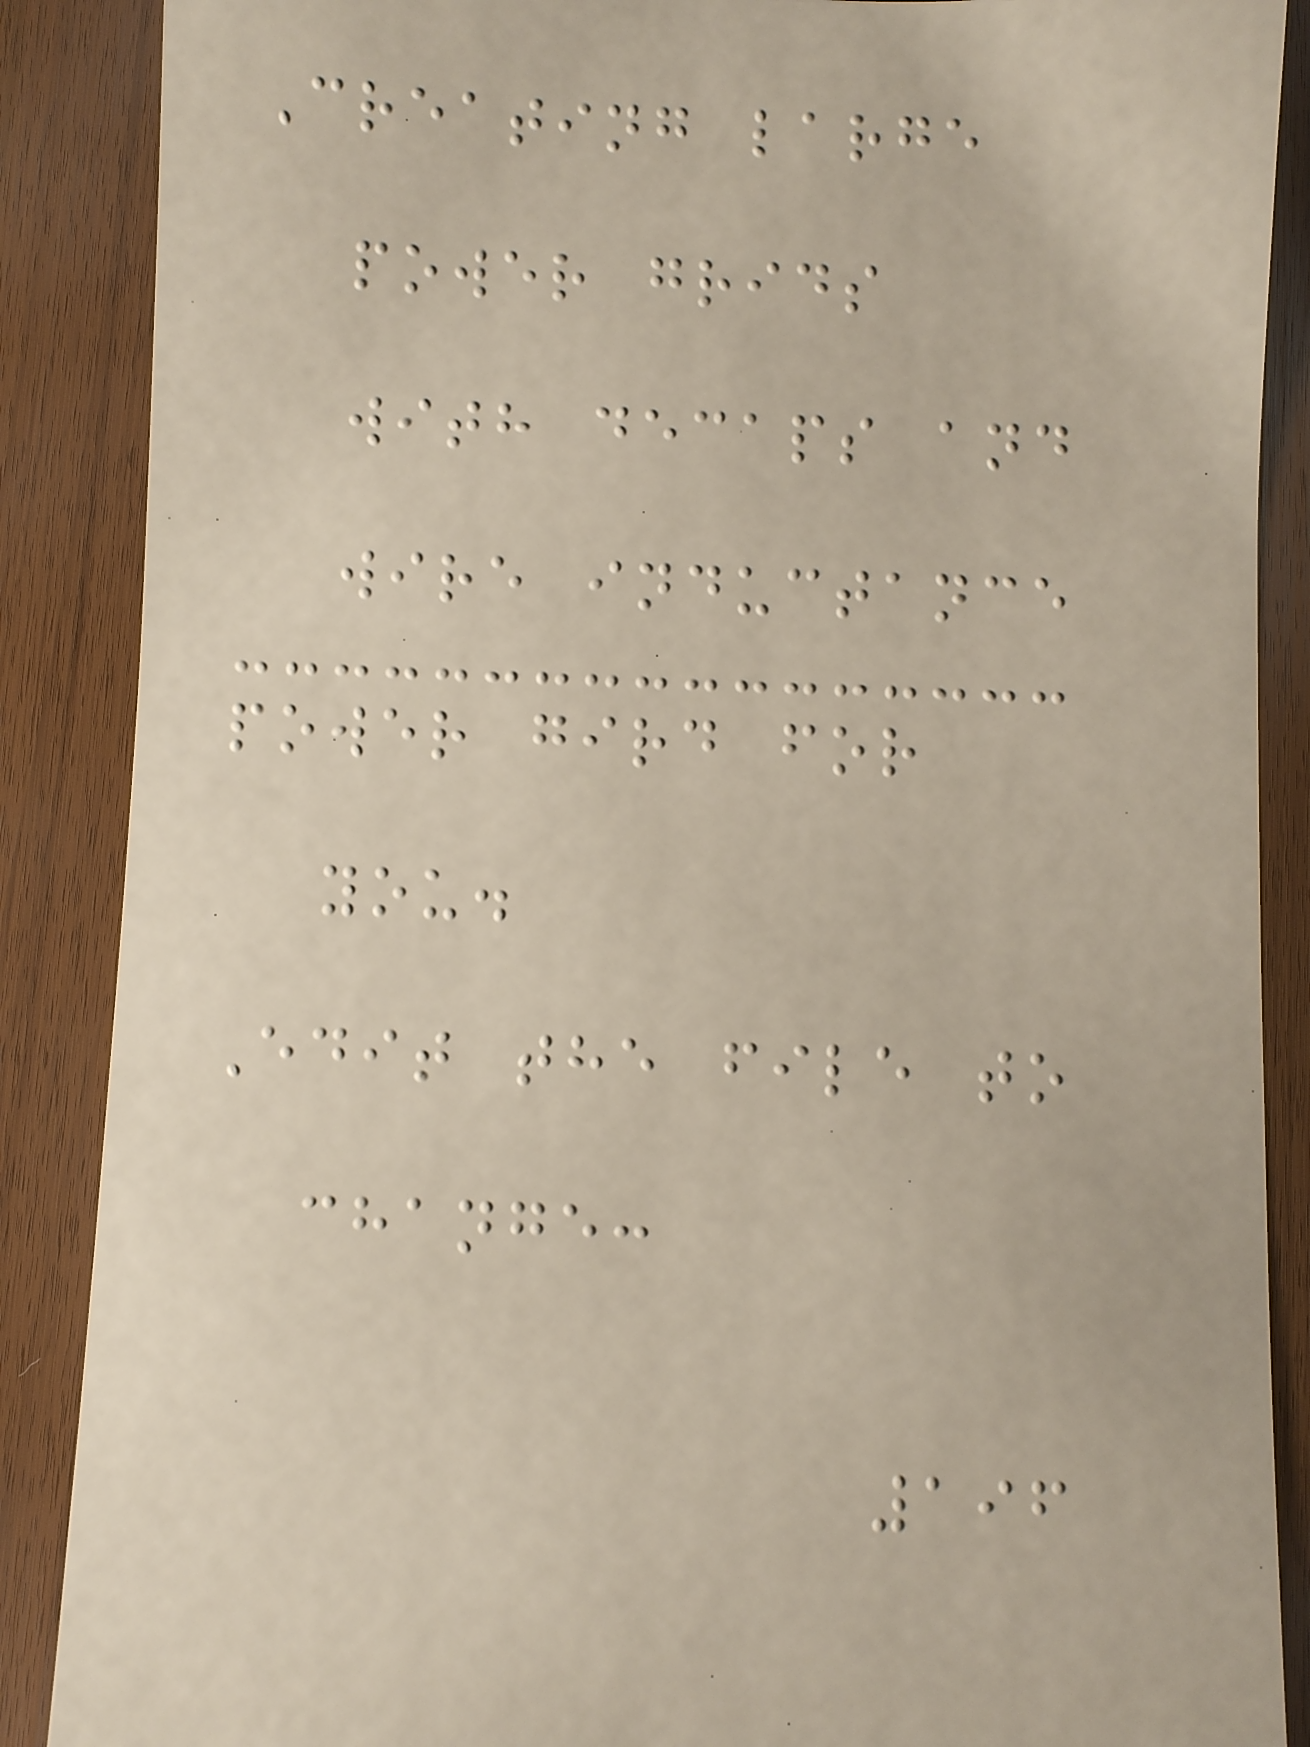Creating large
power grids
with decaps and
wire inductance
power gird for
you.
Edit the file to
change:
196
